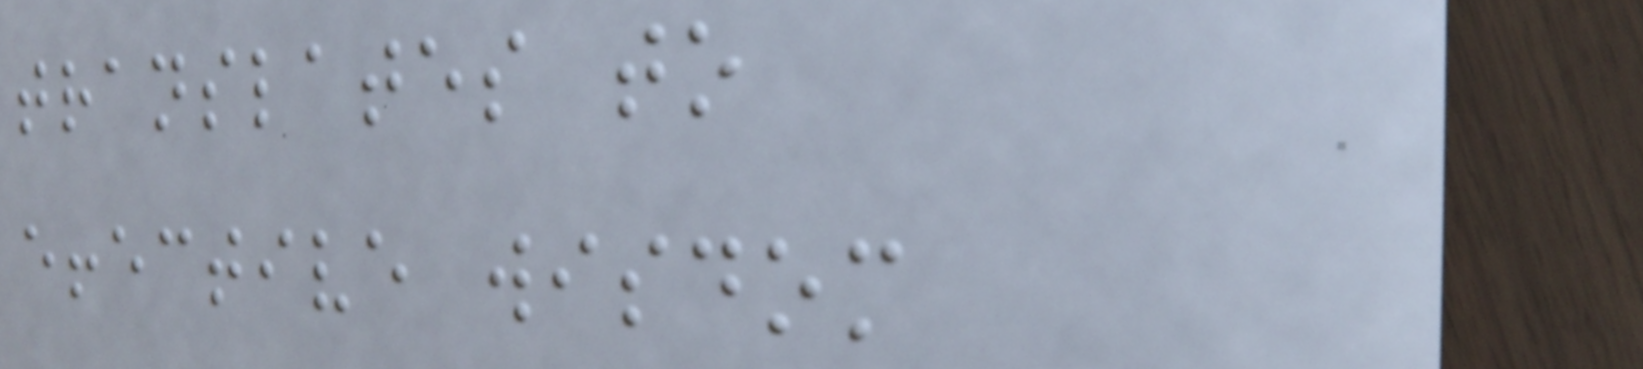translates to
effective wisdom
